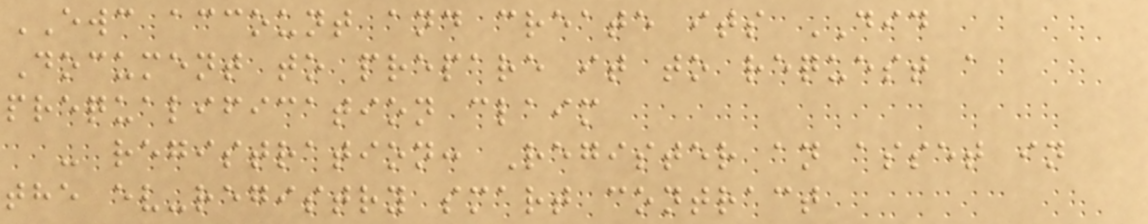EWC account and create its DID
Document to prepare it to request a
prequalification claim
- registration: Register an asset in
the ev-registry smart contract
